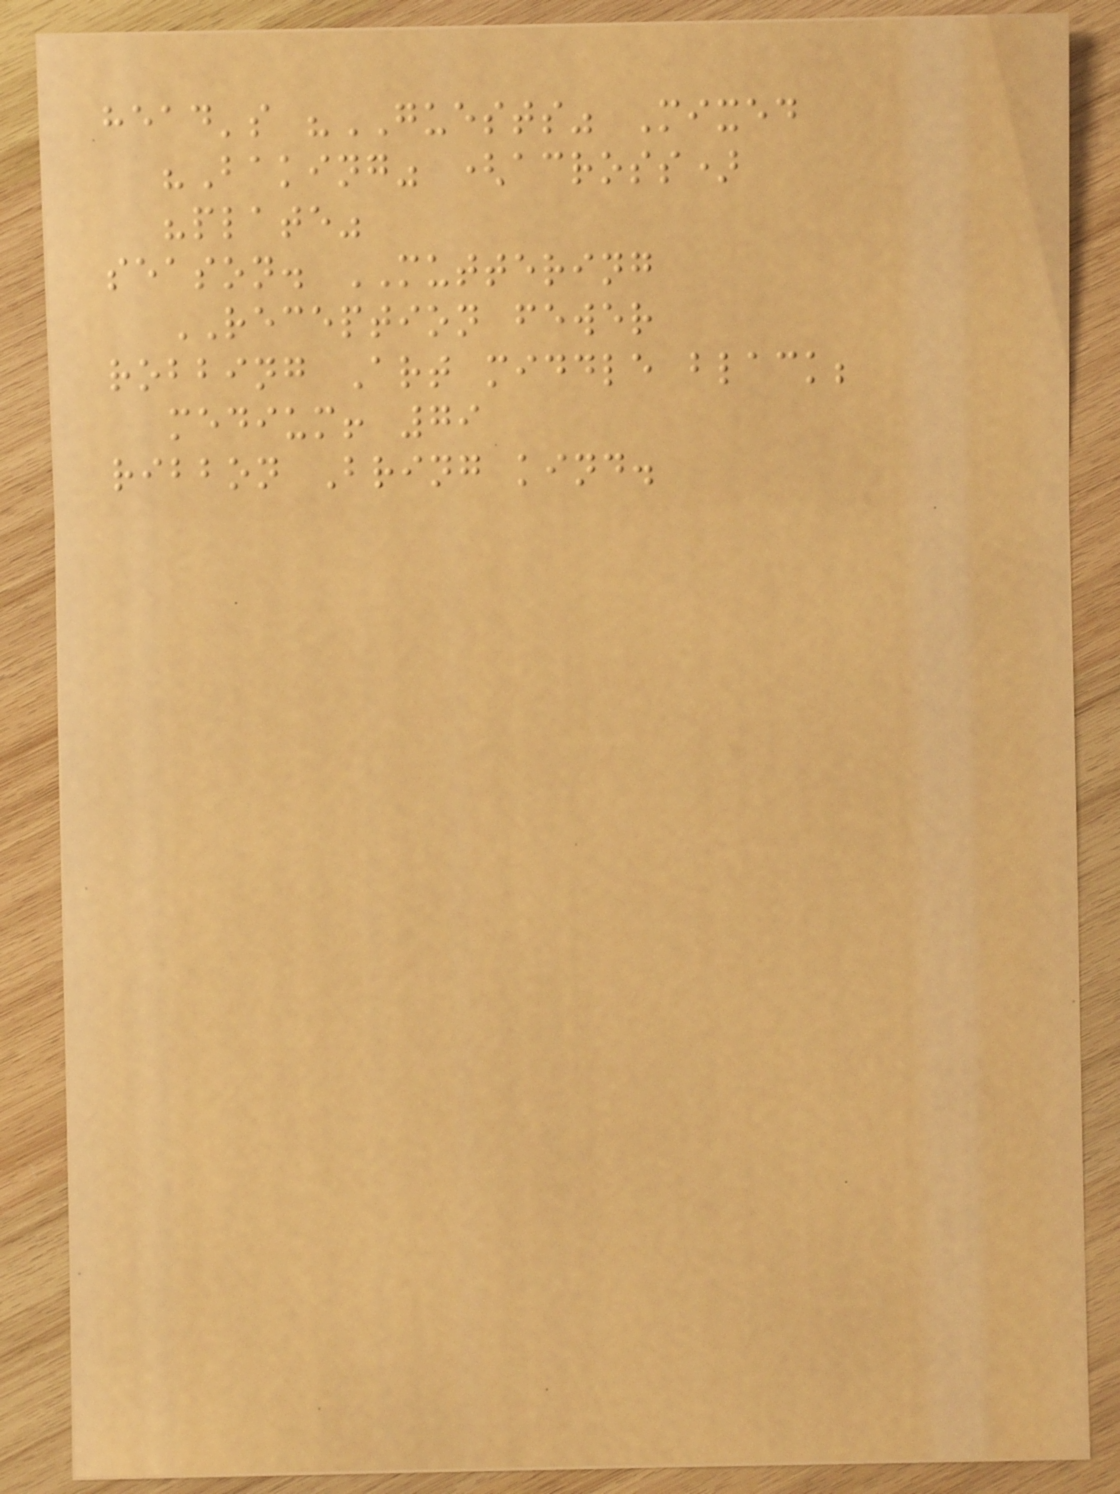head's "GUESTS" Mixed
"Baking" (across)
"plate"
season. MUTTERING
RECEPTION fewer
robbing Art middle black;
medium! 79
ribbon Bring kind.
